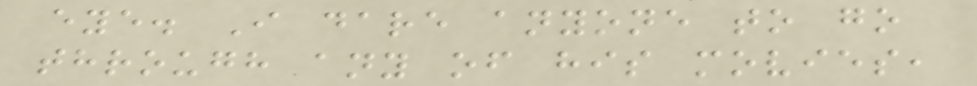eye. I dare anyone to go
through any of his movies,
